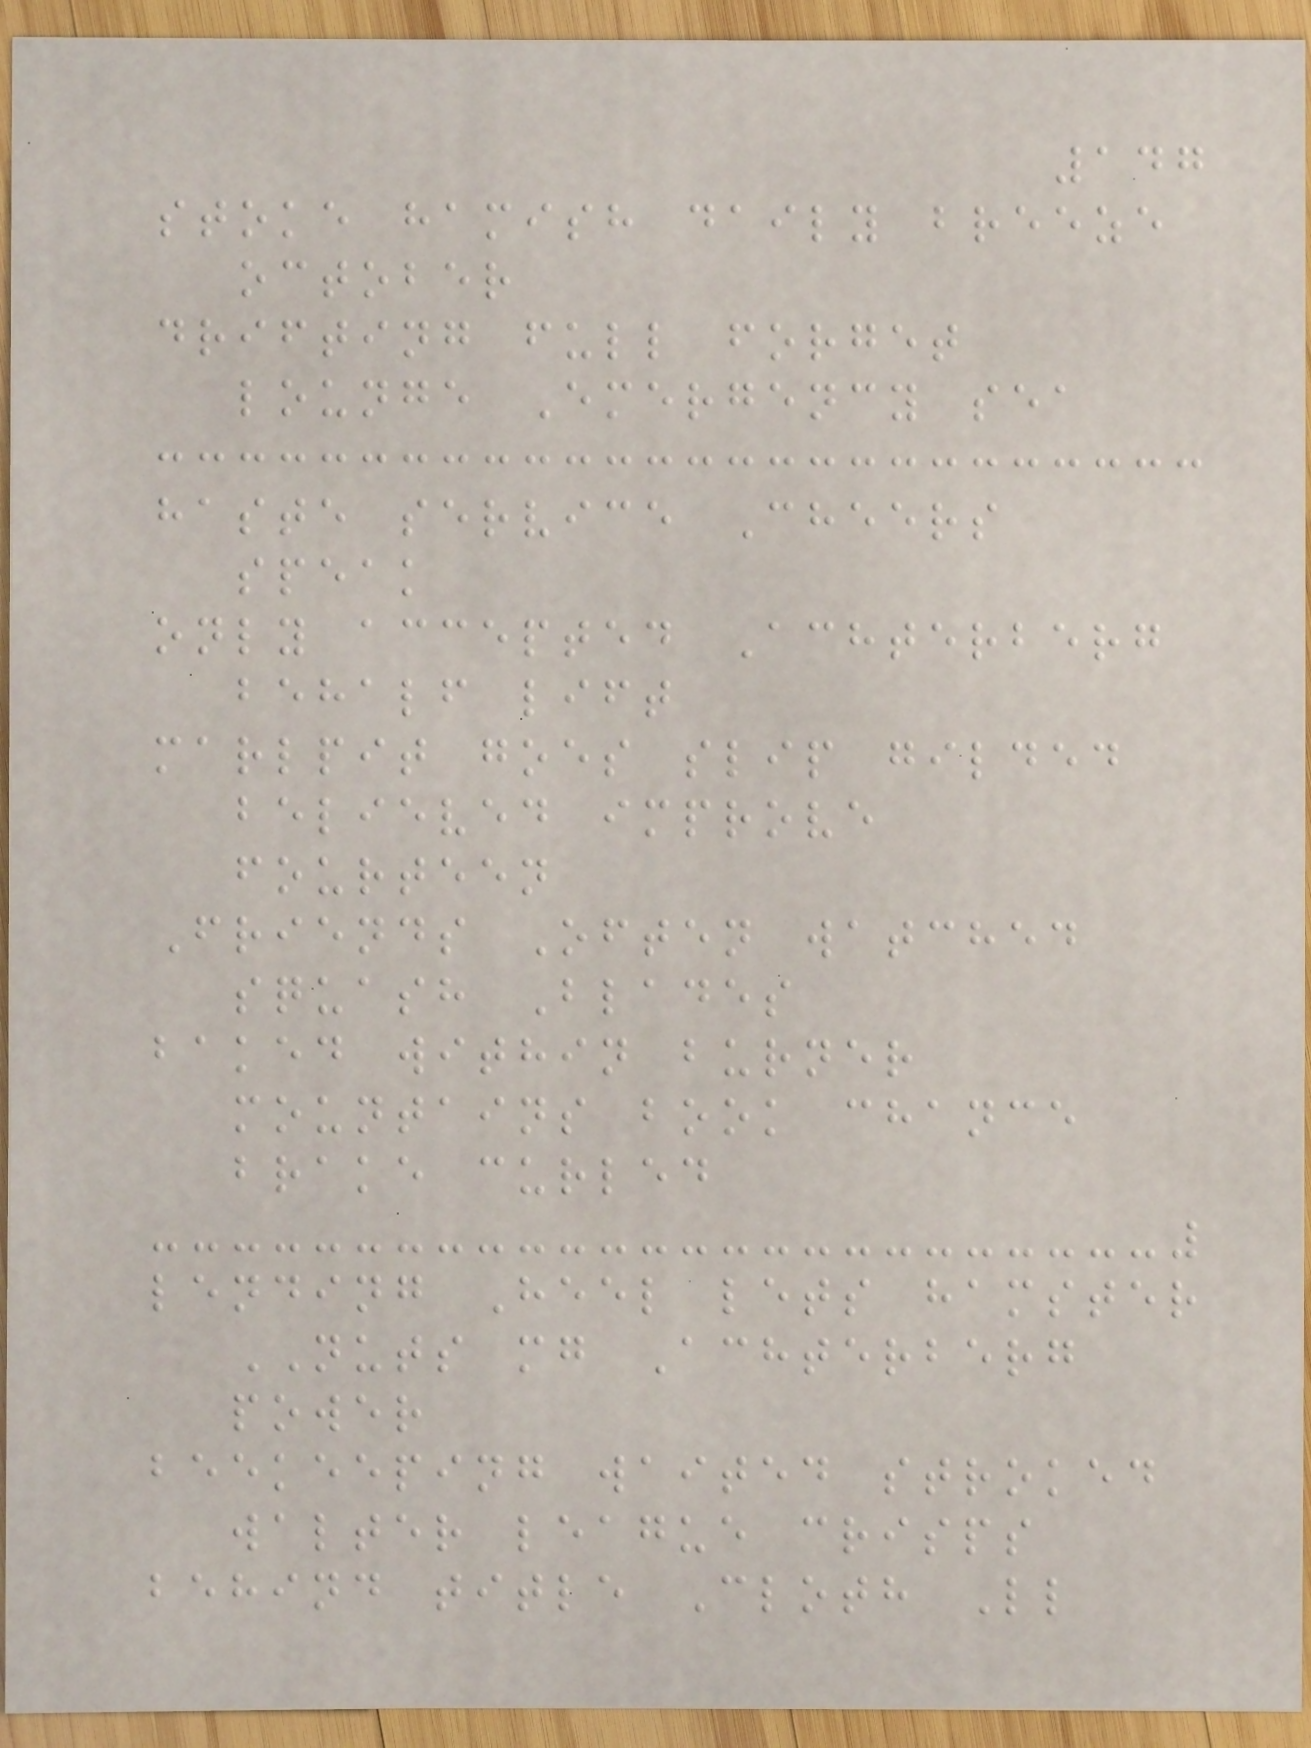147
stoke hamish daily breeze
october
drifting full forget
lounge Emergency sea
haste service Cheers
speak
only accepted Achterberg
behalf lift
marlpit goes slip gilded
believed improve
fourteen
Friends Often watched
squash Blades
baked within burner
mountains book chance
brake curled
lending Heel lets hamster
NUTS mg Achterberg
power
beekeeping waited stroked
walter league crisps
behind title Cloth Ll
